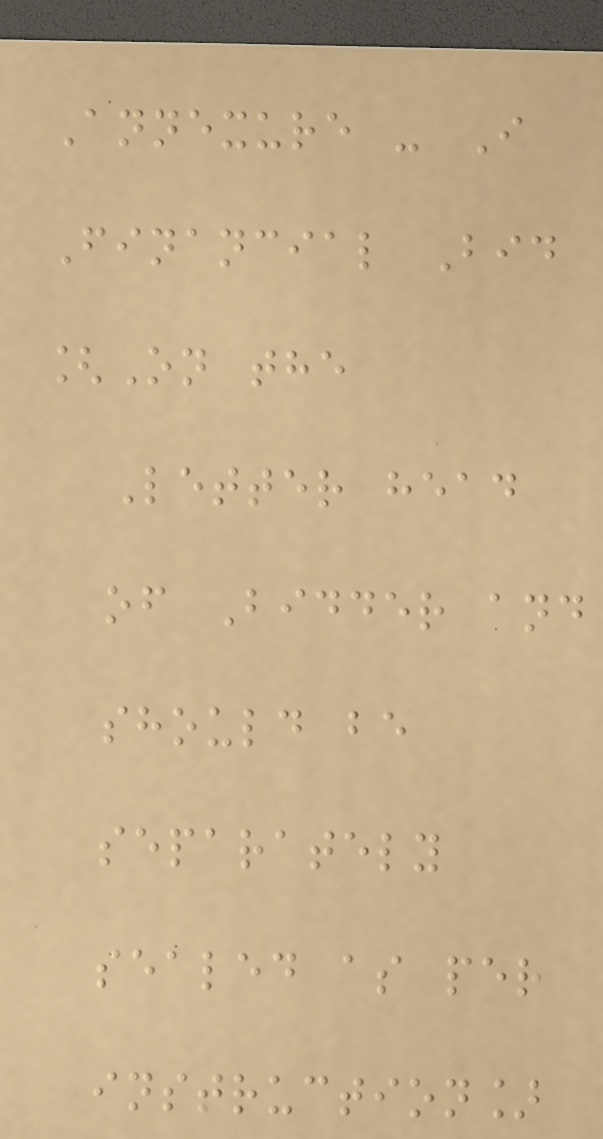Annexure - I
Financial Bid
[On the
Letter head
of Bidder and
should be
separately
sealed as per
instruction]
